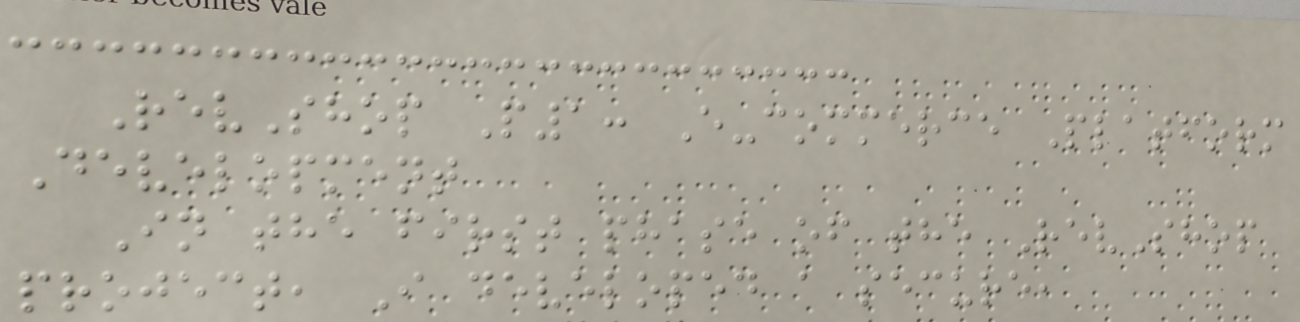RevShop P1: E-commerce Platform
Development
In the first phase of the RevShop
project, I developed a secure,
